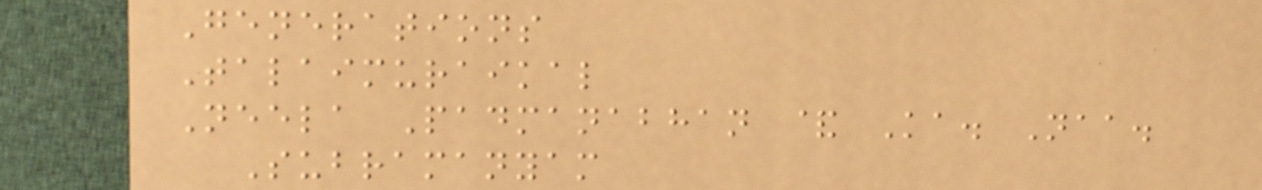Generations
Talaimuraikal
Neela Padmanabhan & Ka. Naa.
Subramanyam
